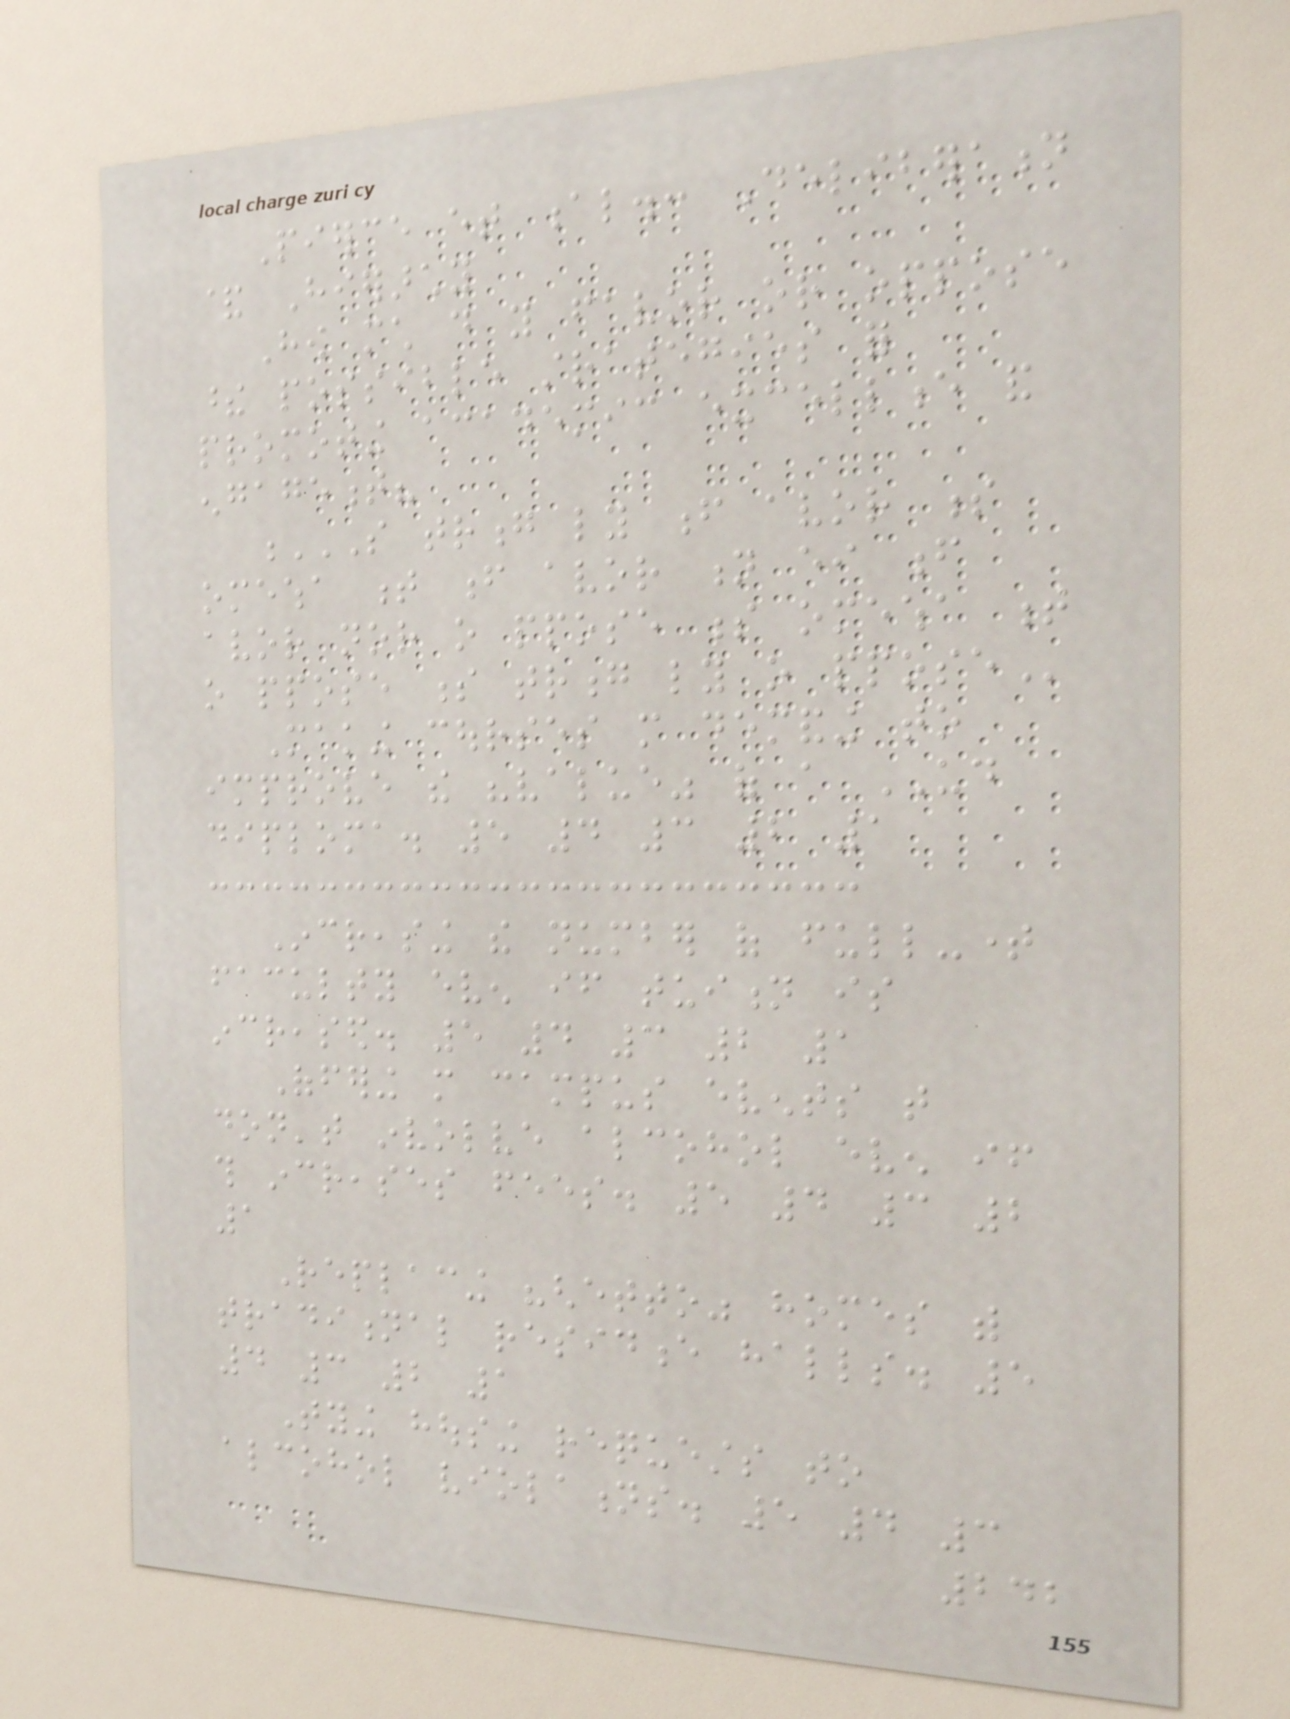Pierce et al.: Deliberation
& Hierarchy
How much do you favor or oppose
these possible strategies for
promoting academic excellence and
engagement?
S TRONG LY F AVOR S
OMEWHA T F AVOR N EITHER F
AVOR NOR O PPOSE S OMEWHA T
O PPOSE S TRONG LY O PPOSE
Making courses more demanding to
improve the "value" of a UD
diploma. 5 4 3 2 1
Increasing the number of full-time
faculty even if tuition is
increased. 5 4 3 2 1
Offering more campus events that
don't involve alcohol even if
this increases fees. 5 4 3 2
1
Replacing "ghetto" homes with
traditional residence halls. 5
4 3 2 1
Tying housing requests to
alcohol violations. 5 4 3
242
